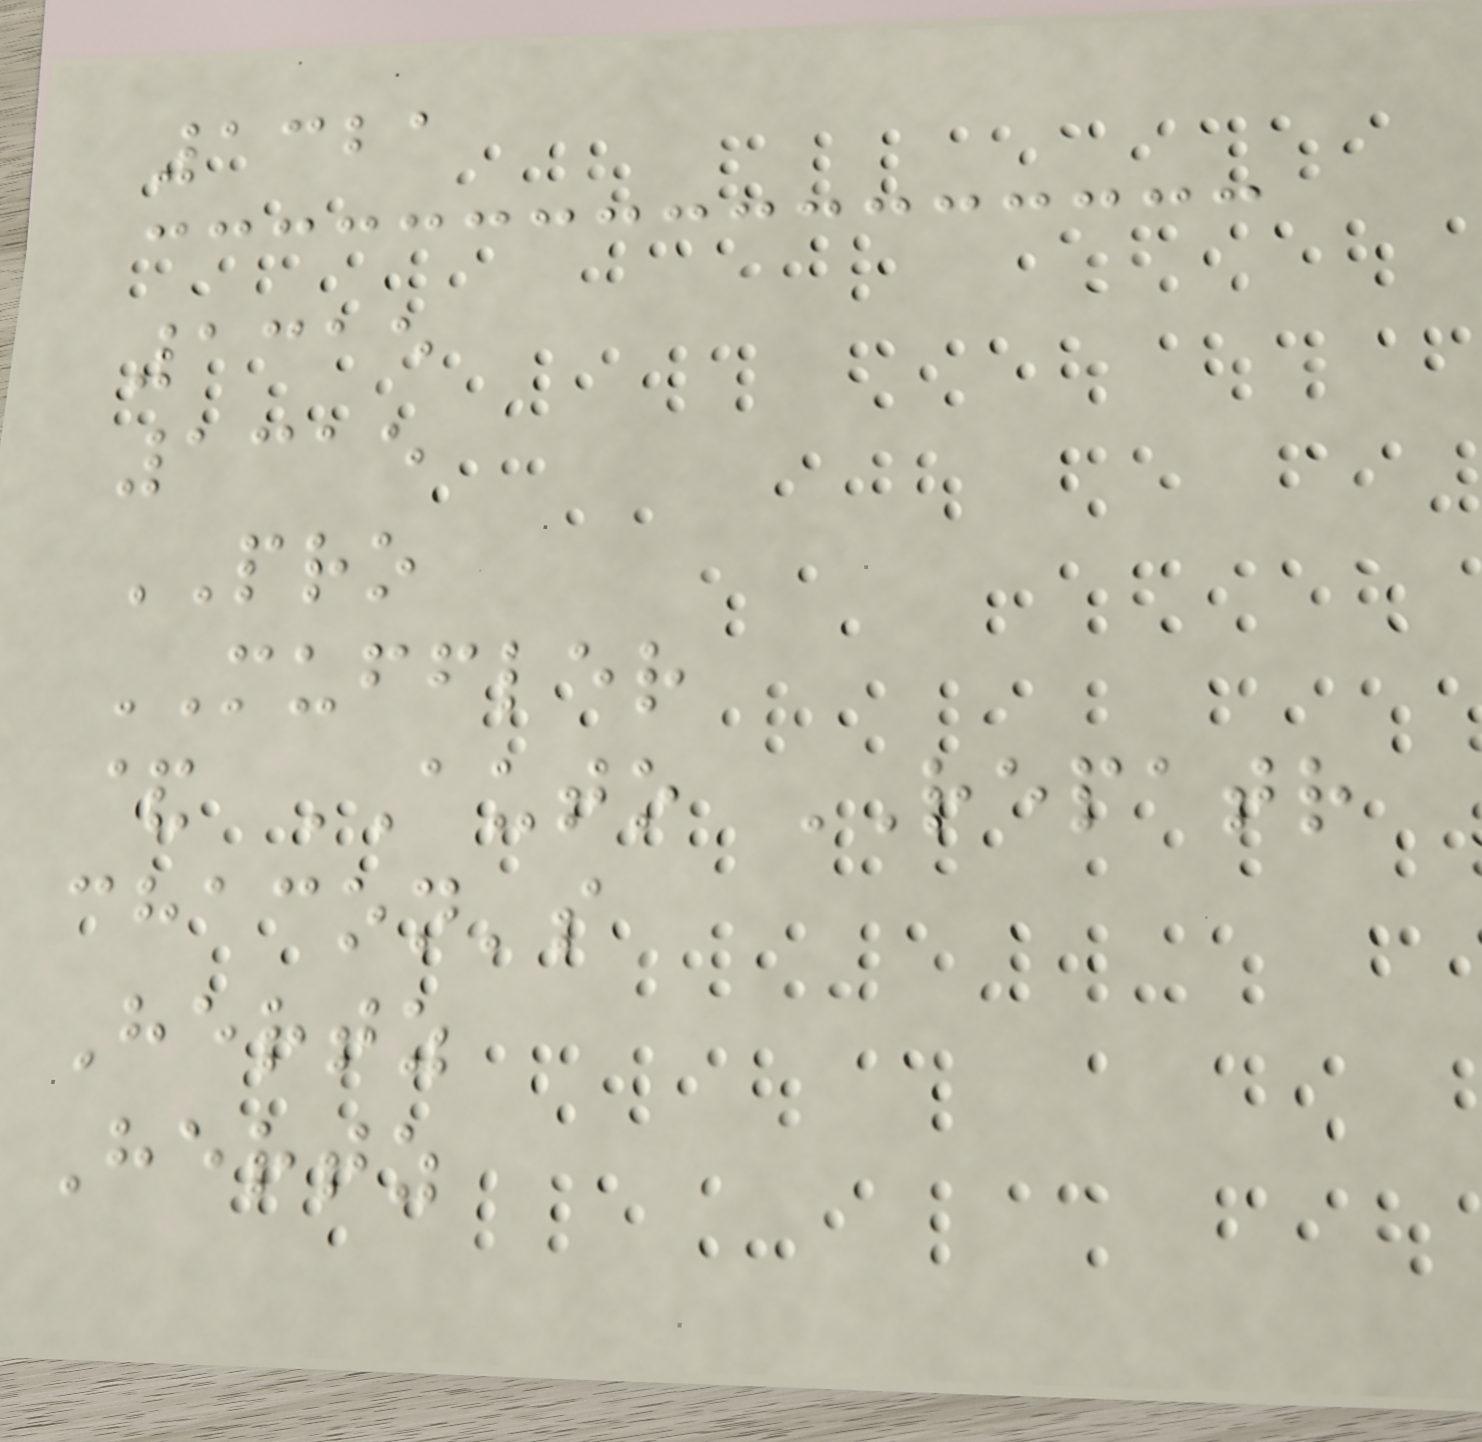1321
1315
1315
PRO
MUFFLER
& AUTO REPATR
chacon's
Hertz
Hertz
